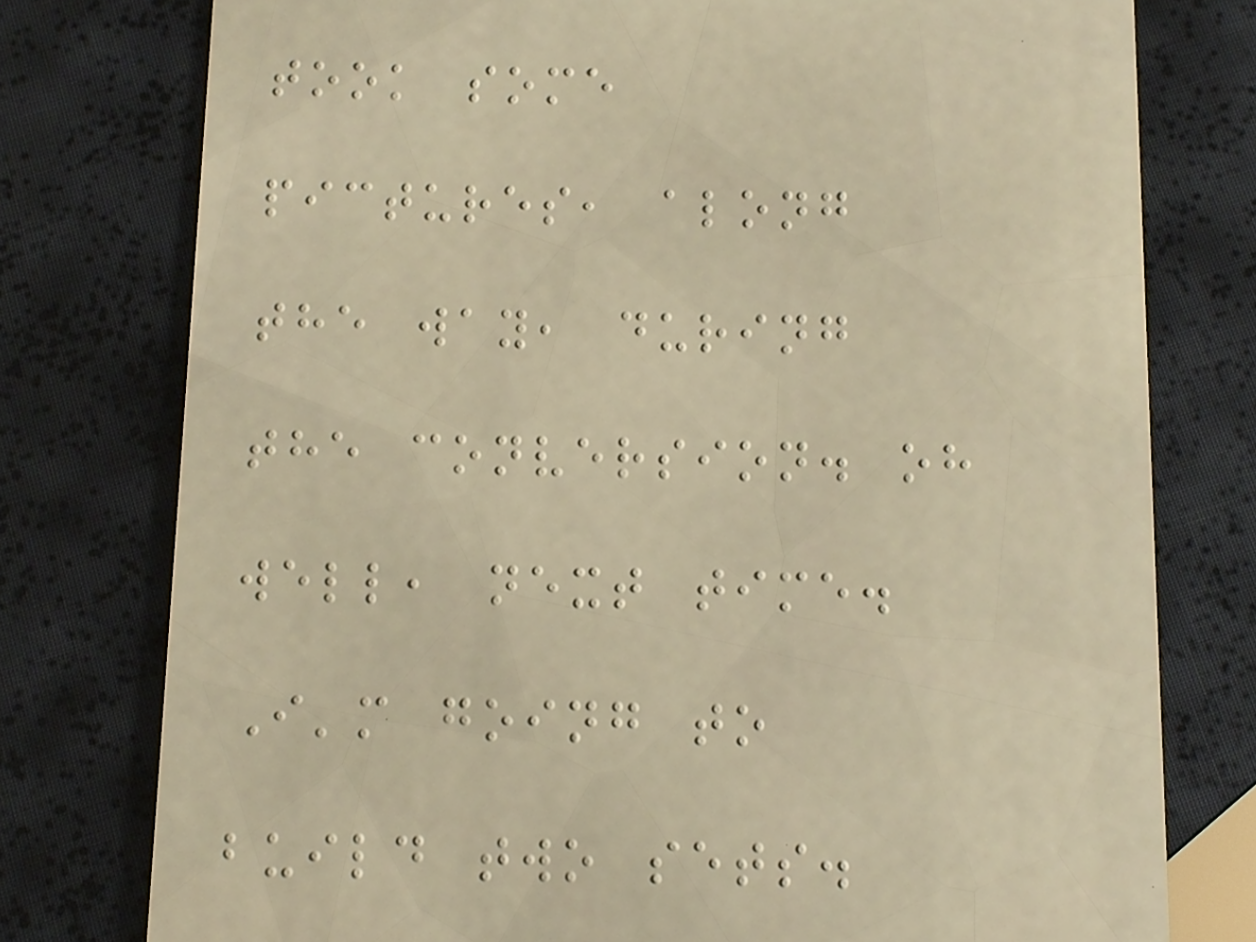took some
pictures, along
the way, during
the conversion. oh
well, next time.
I'm going to
build two sets.
